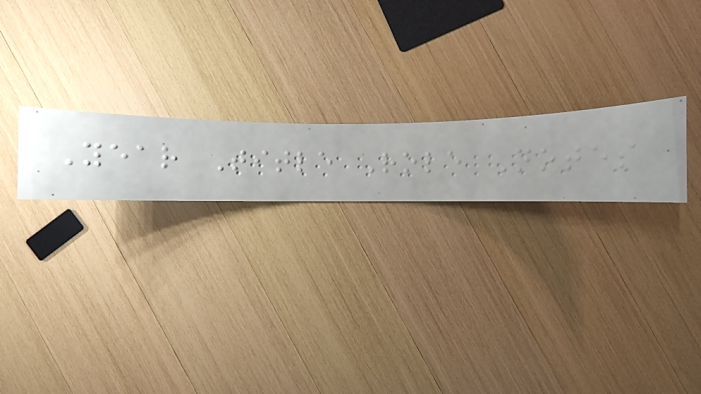Year Title Role Notes
